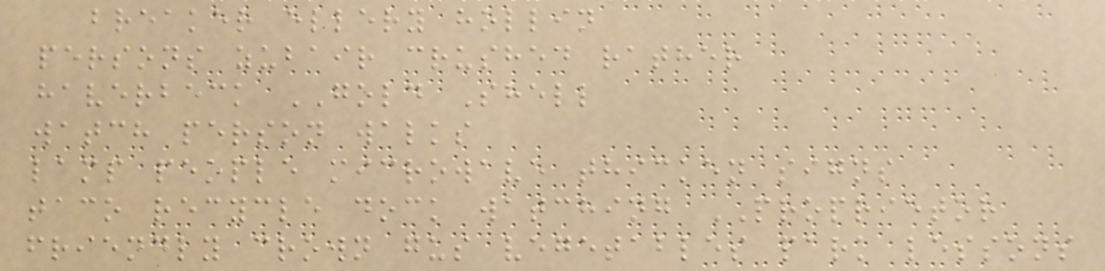breaker ellery hollin
persons zubair crushed rather
haverbeck GOLD Shell
watch person walks
lamp people microwave thicken signs
taco recycle dock watching PROPRIETOR
friendly crown gus vegetables park lessons
